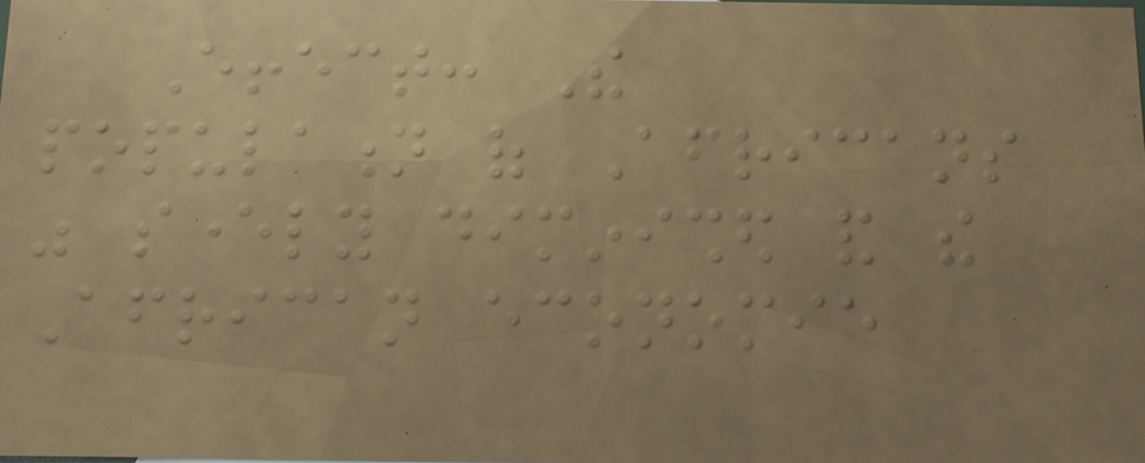Effect: The
population of Africans
was severly diminished and the
African economie
